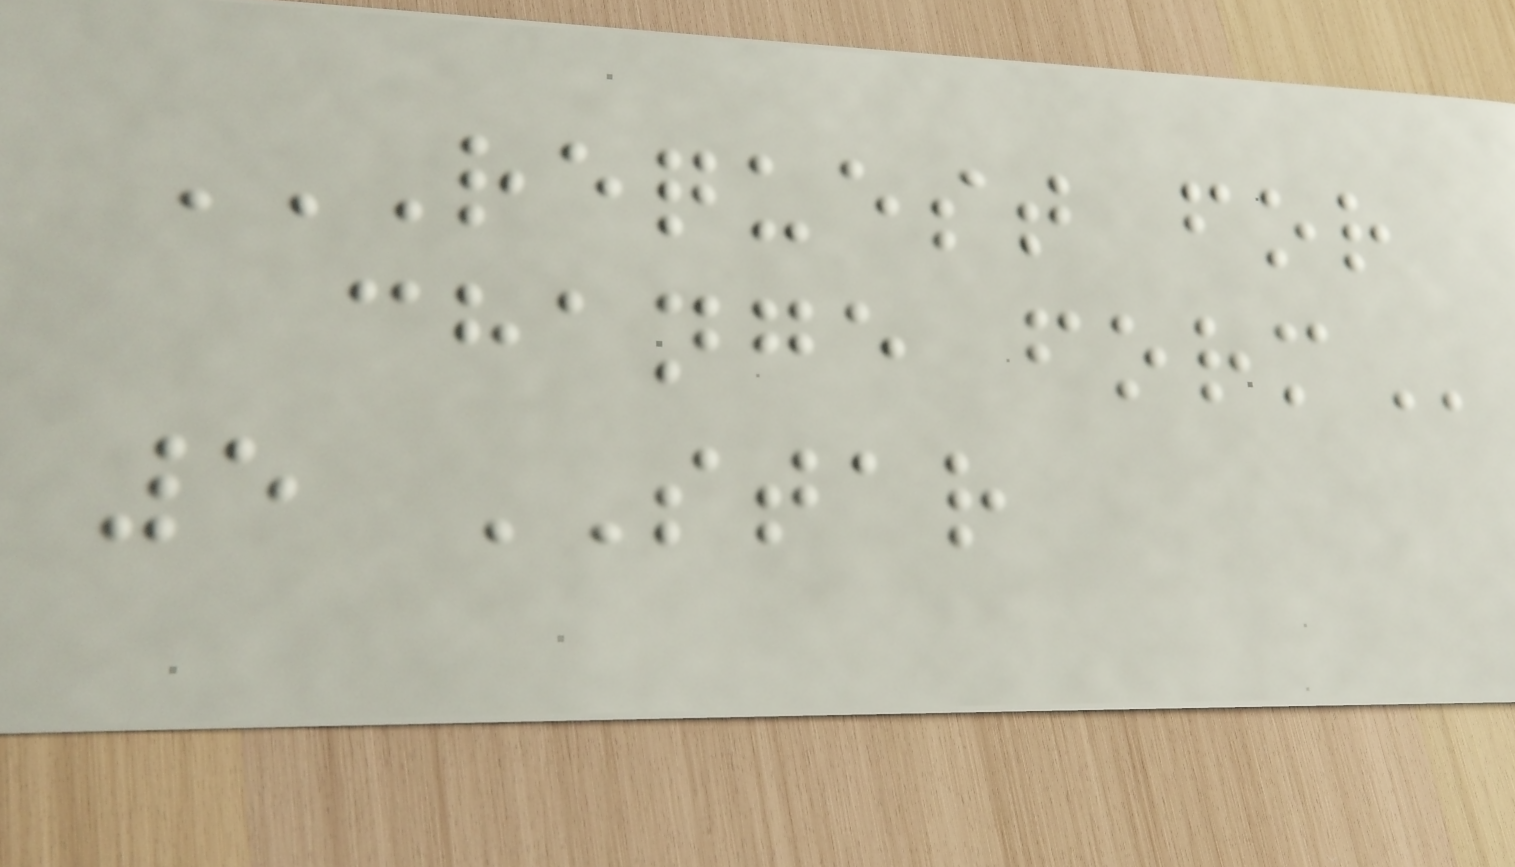REQUEST FOR
CHANGE FORM
5 STAR
